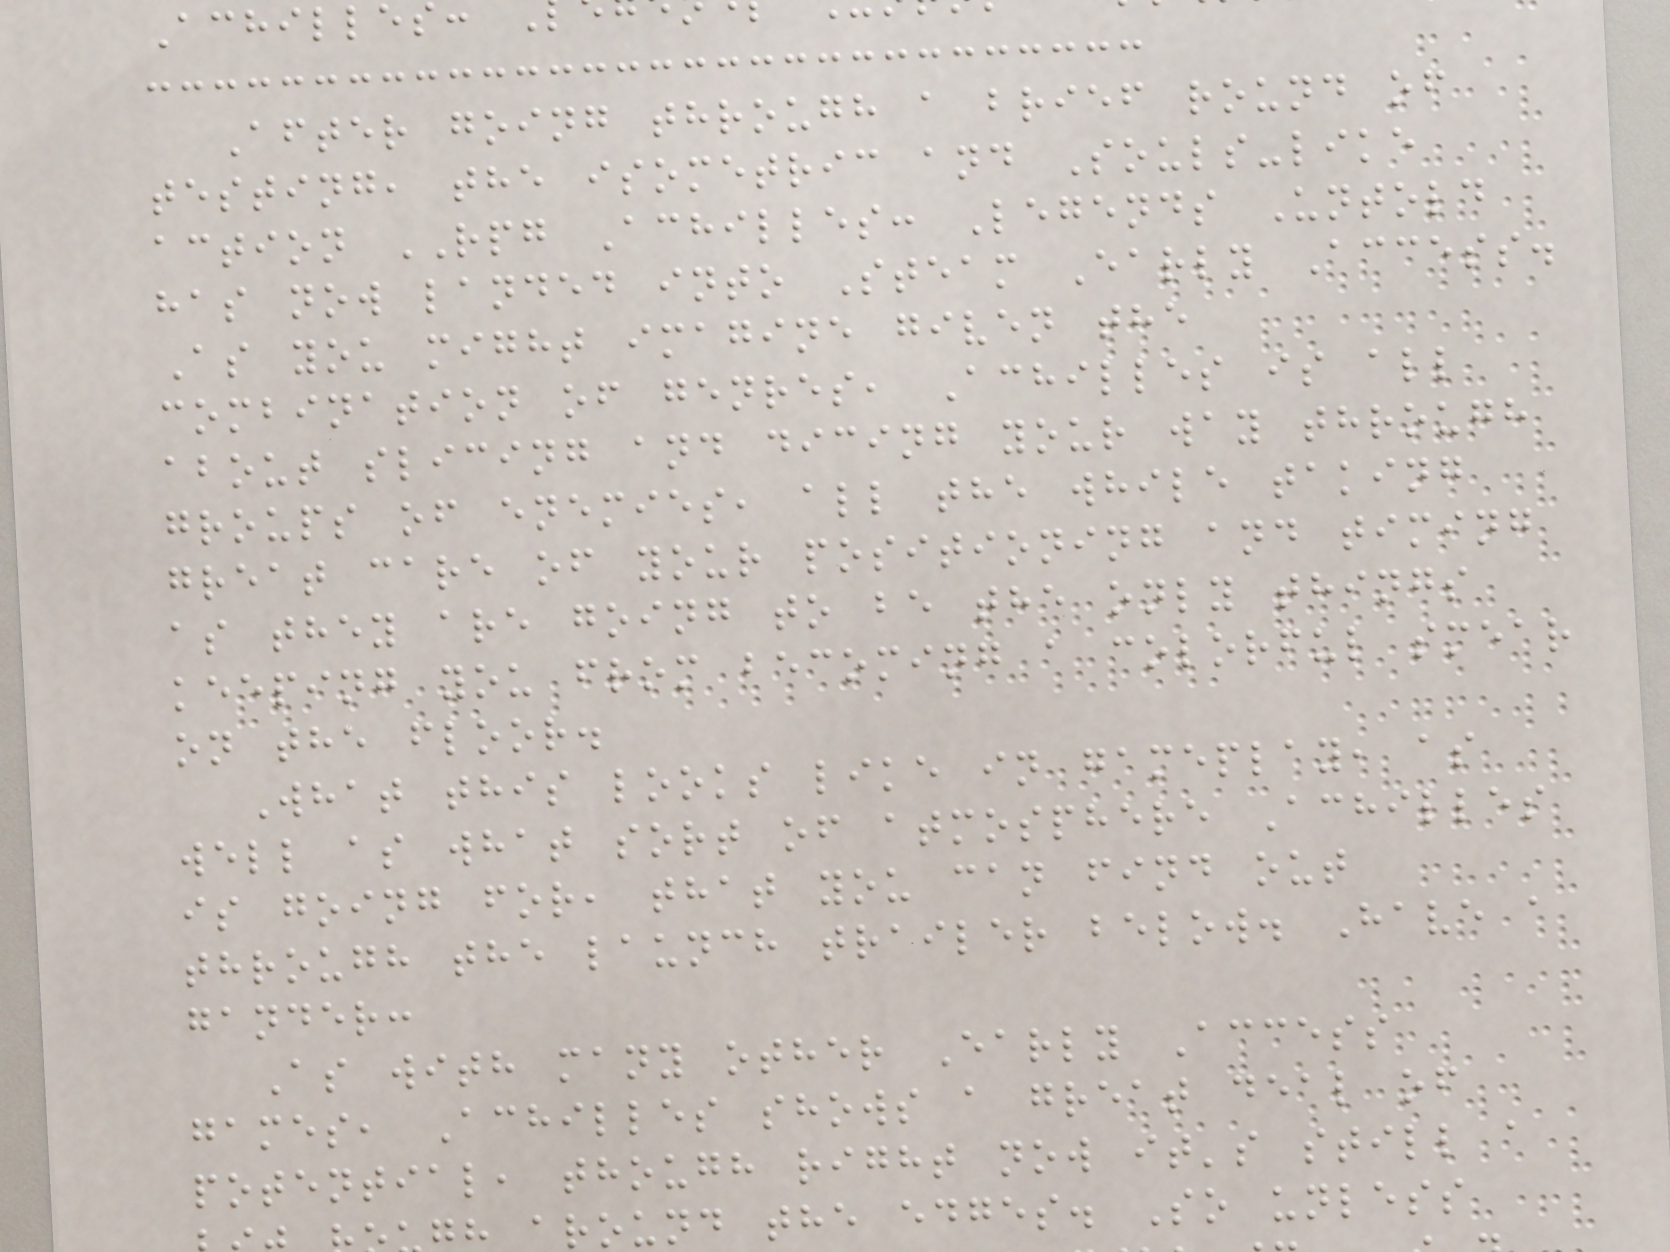Achilles
After going through a brief round of
testing, the isometric and Souls-like
action RPG Achilles: Legends Untold
has now landed into Steam Early Access.
As you might imagine given the
combination of genres, Achilles is all
about slicing and dicing your way through
groups of enemies, all the while taking
great care of your positioning and timing
as they are going to be the only things
keeping you from becoming a colorful smear
on the floor.
What this looks like in gameplay, as
well as what sort of atmosphere Achilles
is going for, that you can find out
through the launch trailer below. Have a
gander:
As with many other Early Access
games, Achilles shows a great deal of
potential, though right now it's still a
around the edges. So unless
